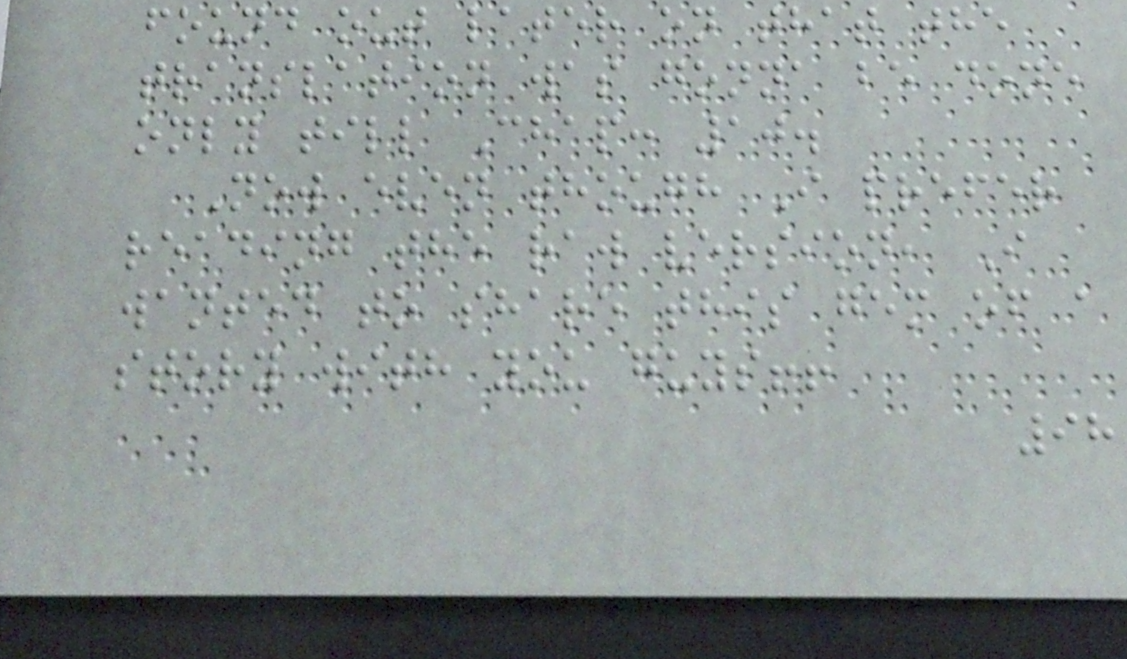found out later on that the
translation was gonna be done
only till Chap: 10.
Now even though I prefer
reading the raw version, I
wanted to share this gem of a
story with you guys!!
98
